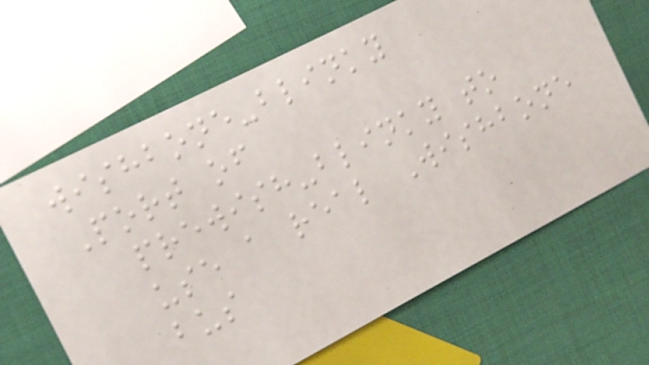wishbone-blinky
Port of
prewish-blinky to
use a real Wishbone
bus
